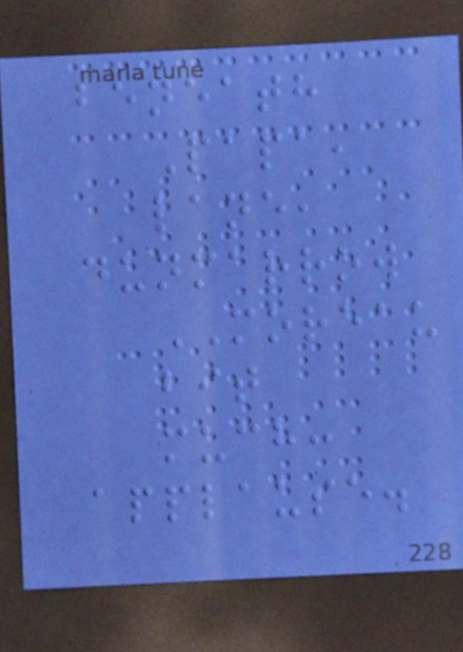beneath
Papa,
lane,
dunmarrow
MOREAU
bit
much:
applause.
